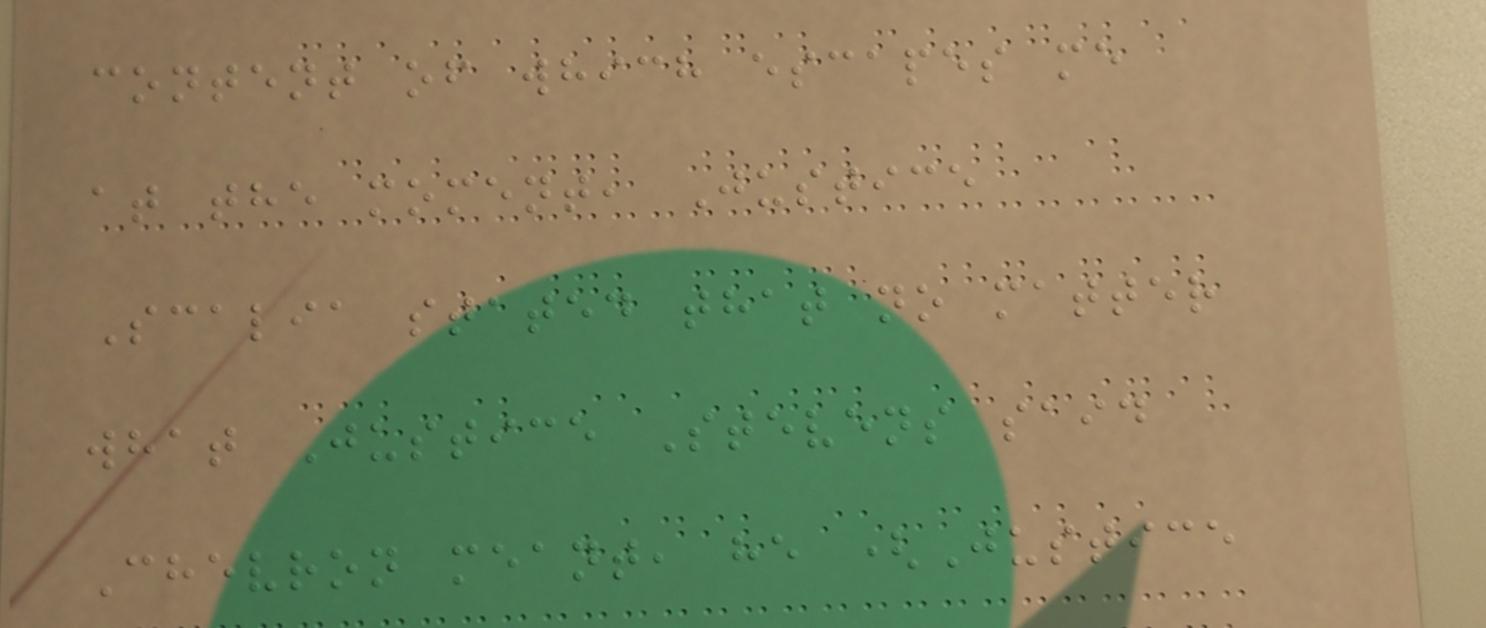content of which escapes me
at the moment, Justice
Scalia stated that no matter
what Justice Stevens said
Chevron meant, he (Justice
